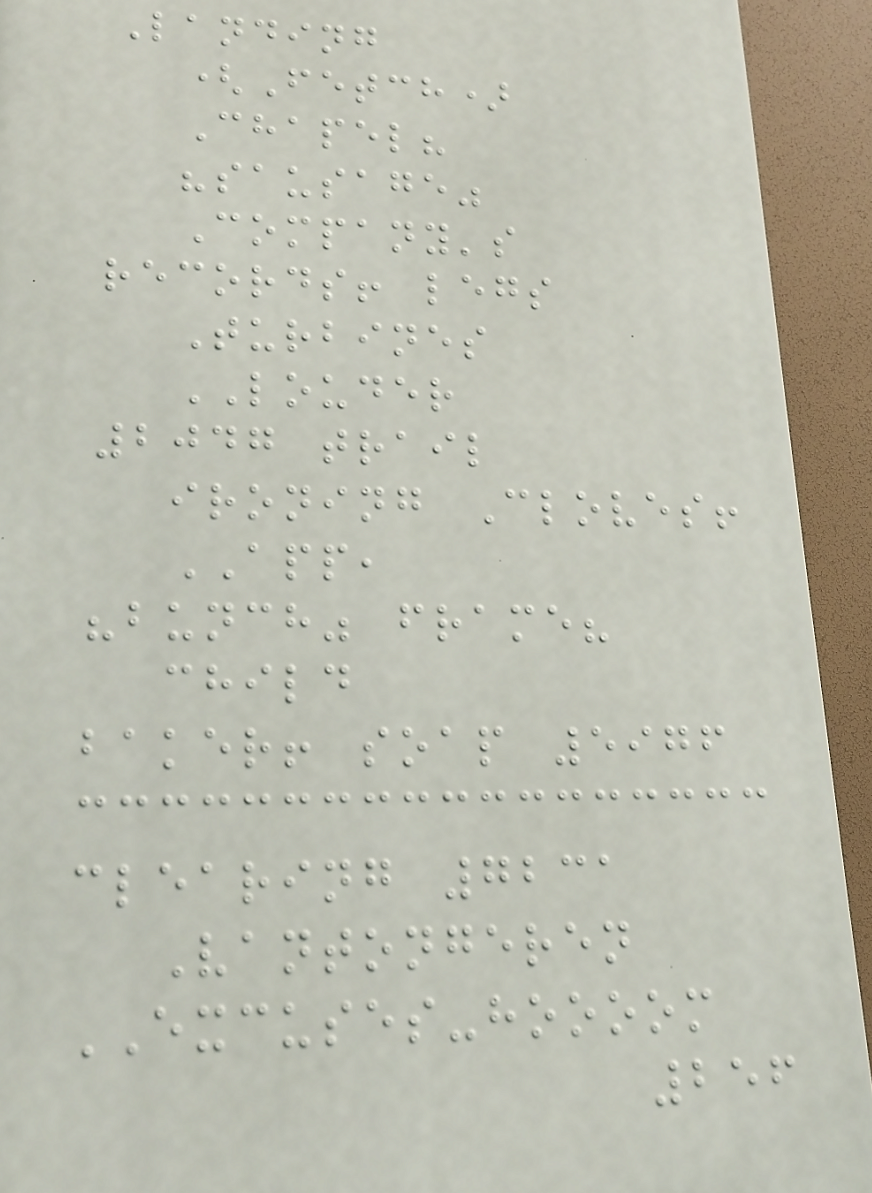Landing
(Fetch)
Chapel?
"sausage"
Company's
records! legs
Turbines
LOUDER
2047 trail
ironing Cloves!
APP,
"bunch" frame?
child
baker! soap 5976
clearing 7231
Vantongeren
EXCUSES-hoooom
256
